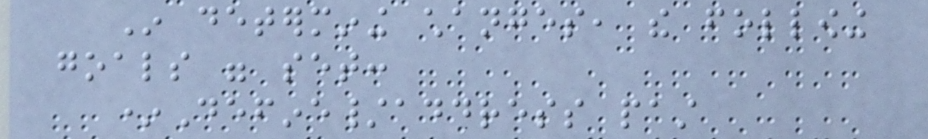In determining changes, the following
goals were set:
*Define/address past
